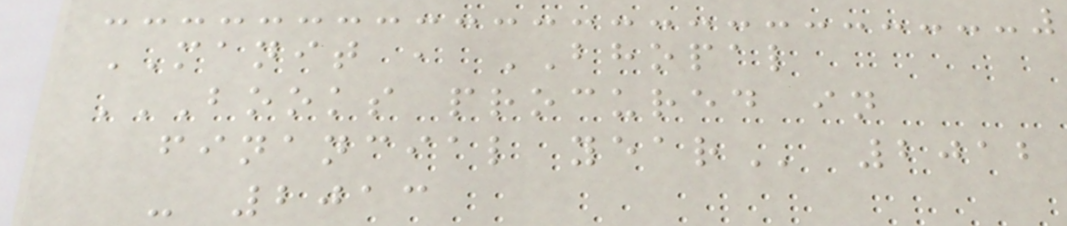MANIT , BHOPAL
BOOKS PROCURED IN
FINANCIAL YEAR 2012
- 2013
